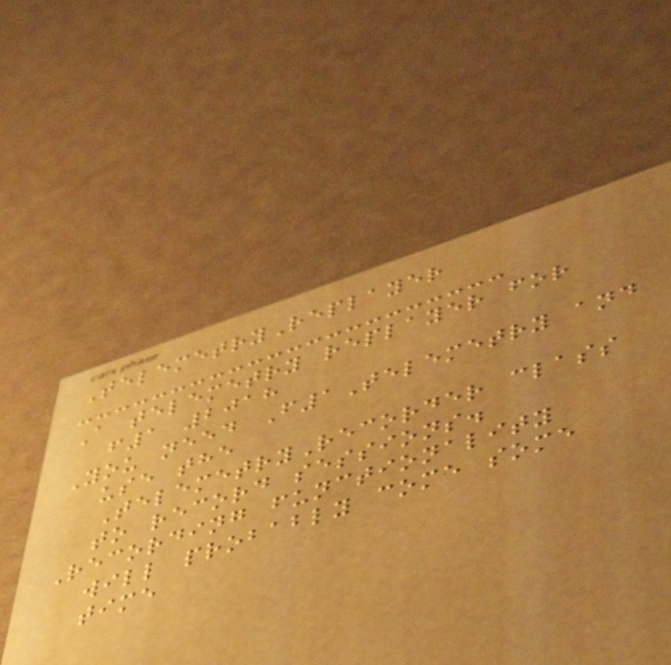TelemetryReplayer
A telemetry replayer for
f1 2018
You need F1Telemetry and
use the
TelemetryRecorder class
to record sessions.
Recording functionality
will probably come some
time
